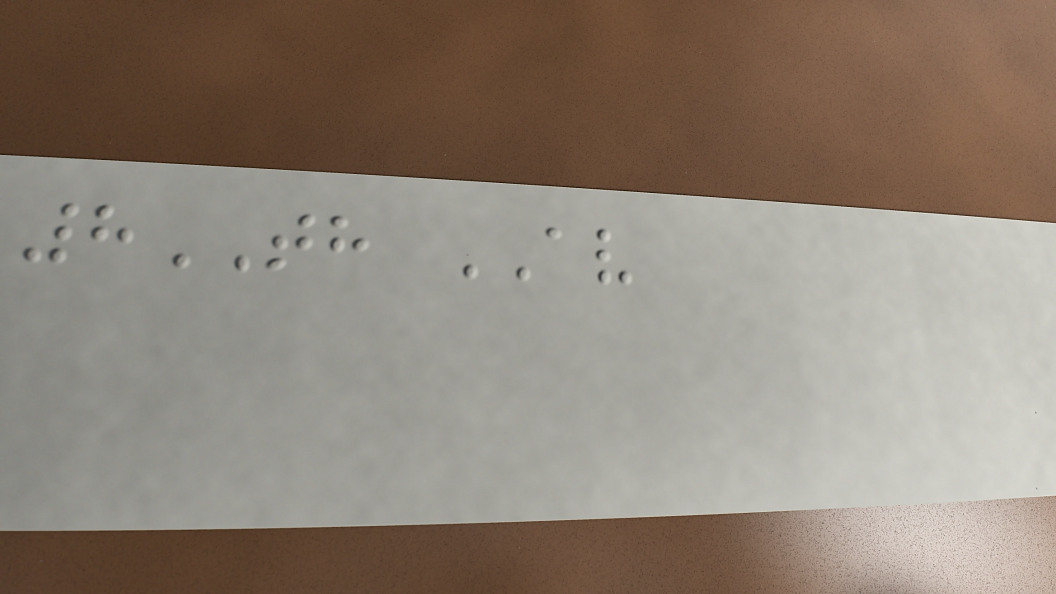8TH AV
